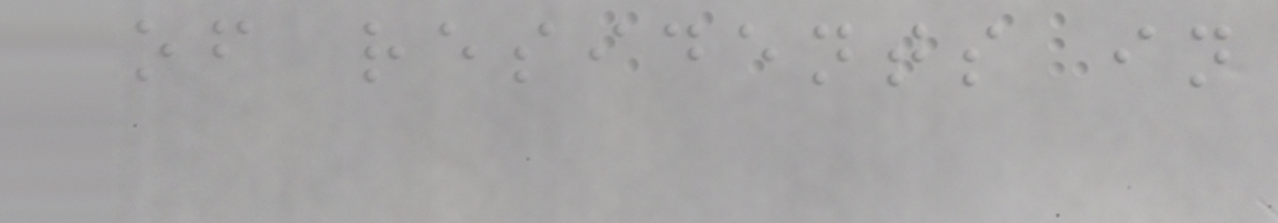of residents in
